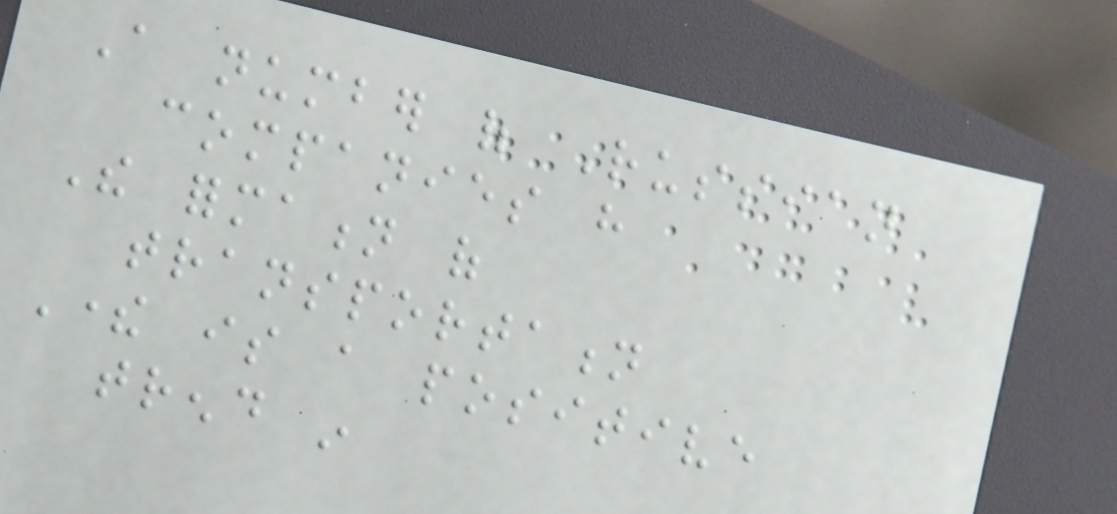A number of Russian
companies have
The formation of
transportation
There is a positive
trend in
